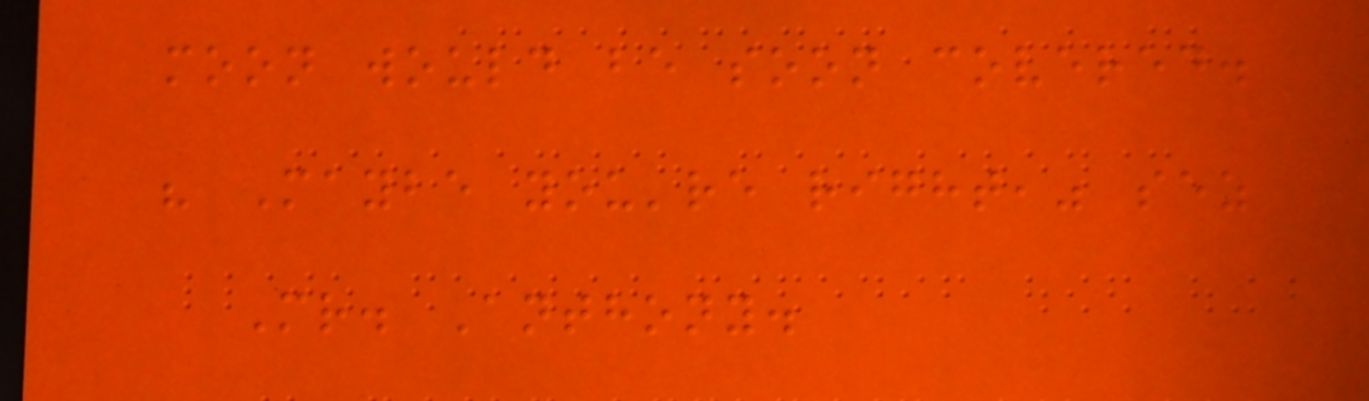moon would be soon covered.
" Maybe you're right," sez
Mr. Anthony.
